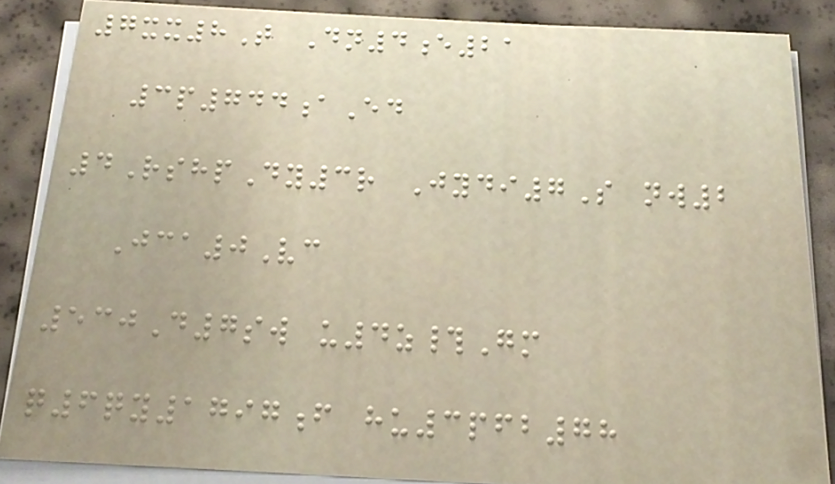7xx8T Dn4e21
3p744aEd
4RshpDy3r Jydi7S nw2
Jca0Vc
530D7sw u4z#Gm
q6qy1797f hu3pfb78
